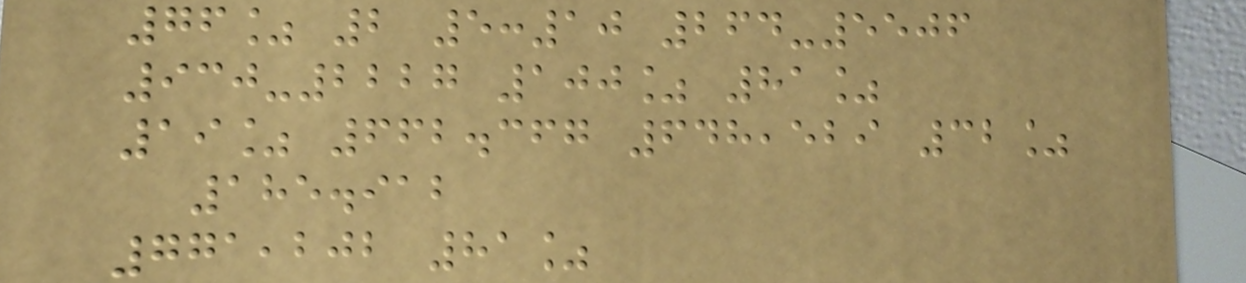76% 2 5:10 264-5506
930-2227 100% 81%
19% 662.367 648,529 32%
185.912
771,202 81%
